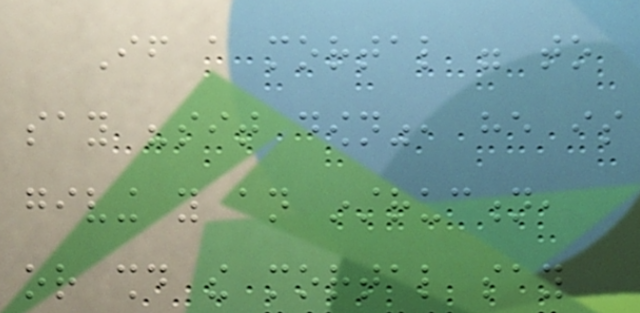If a mortal were to
say "sit down", he is
giving you an instruction,
or should the mortal say
